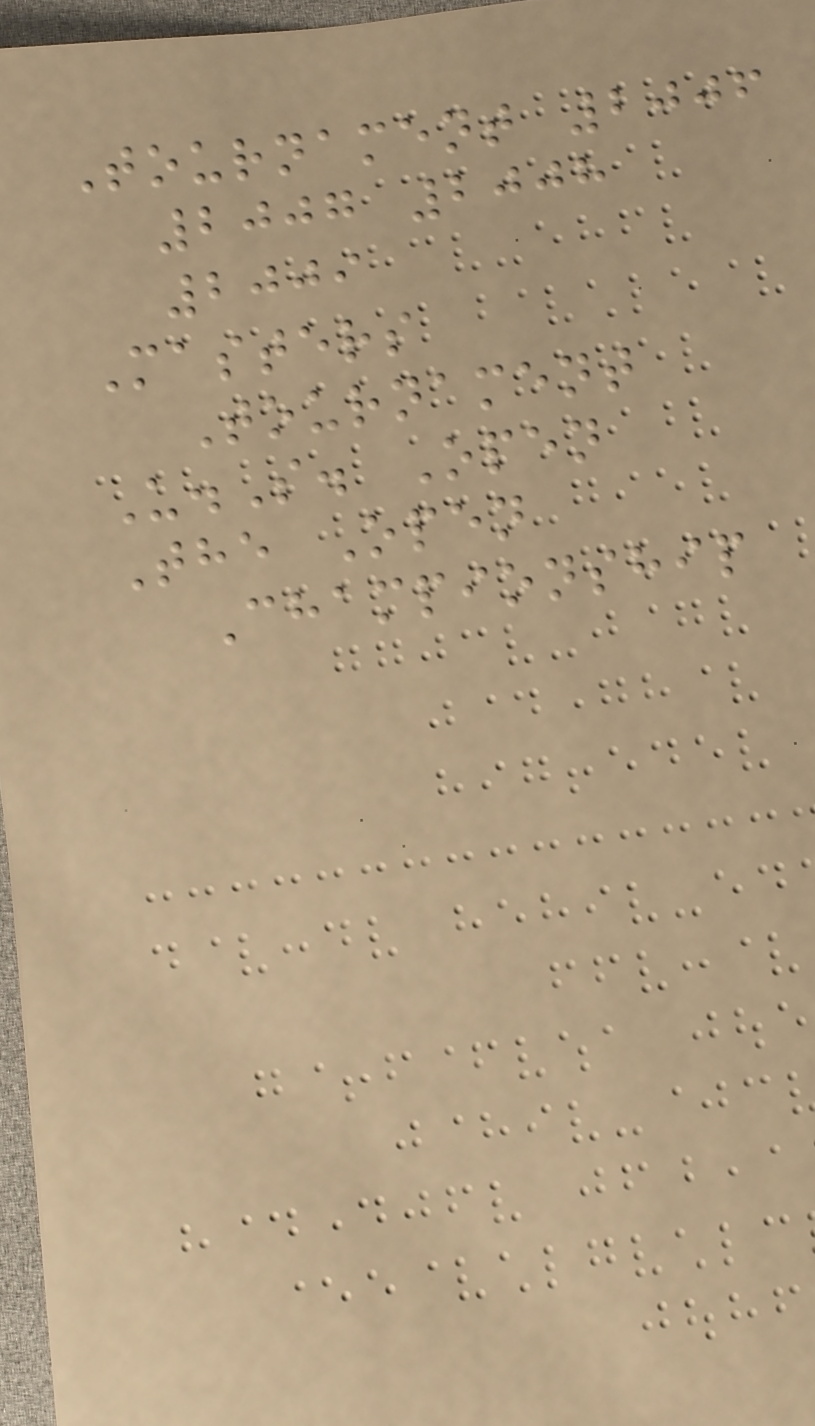Tournament 2006
2007 2008
2009
Masters
Tournament
U.S. Open
The Open
Championship
